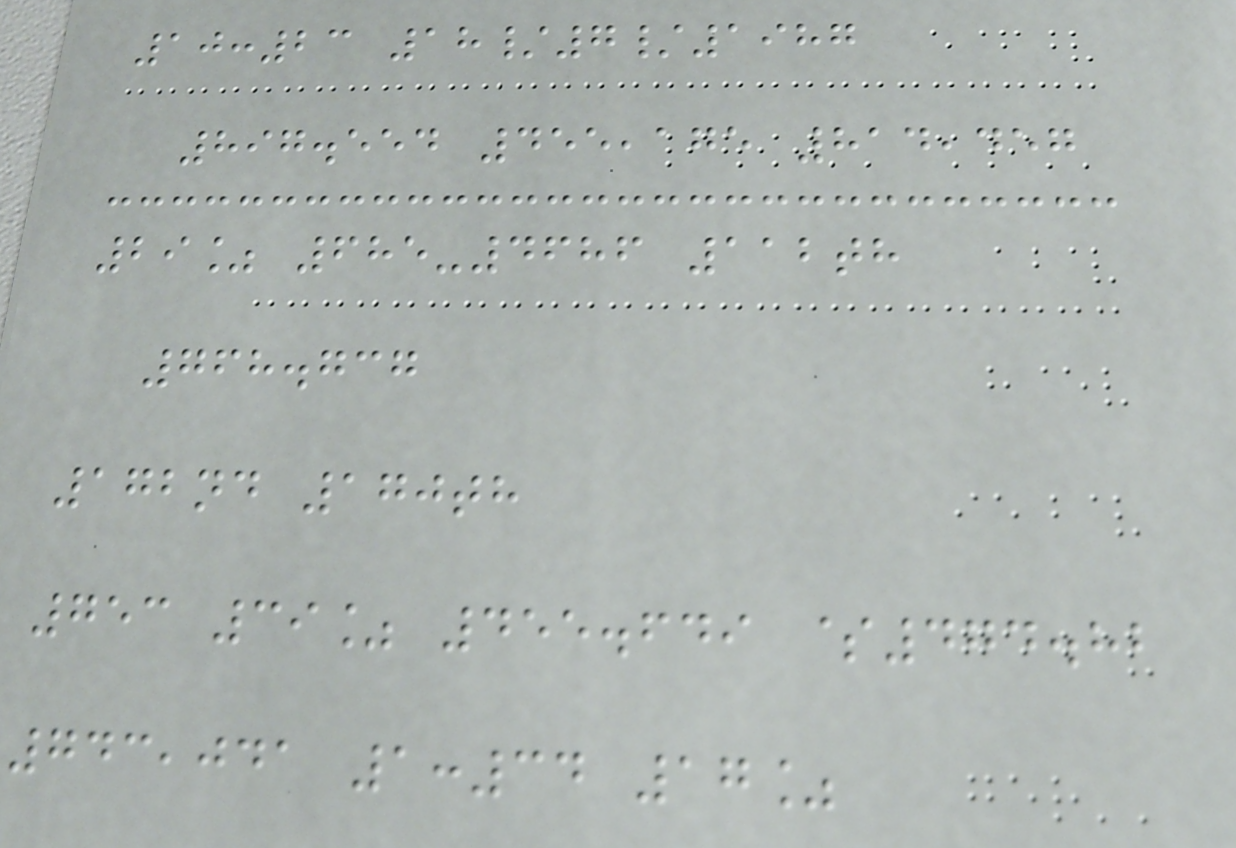10:23 18/7/1987
897.554 455,175 814,457
29% 685-4686 112th
768.737
172nd 170th
753 39% 455.649 $474.82
743,041 1:34 17%
